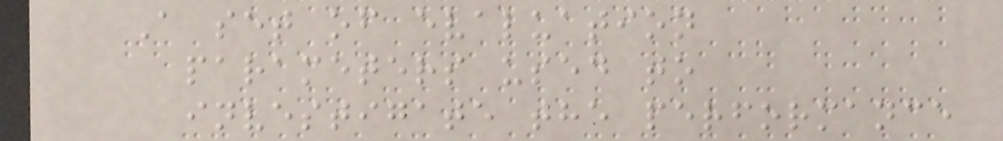A set of evaluation
parameters used to
investigate the performance
